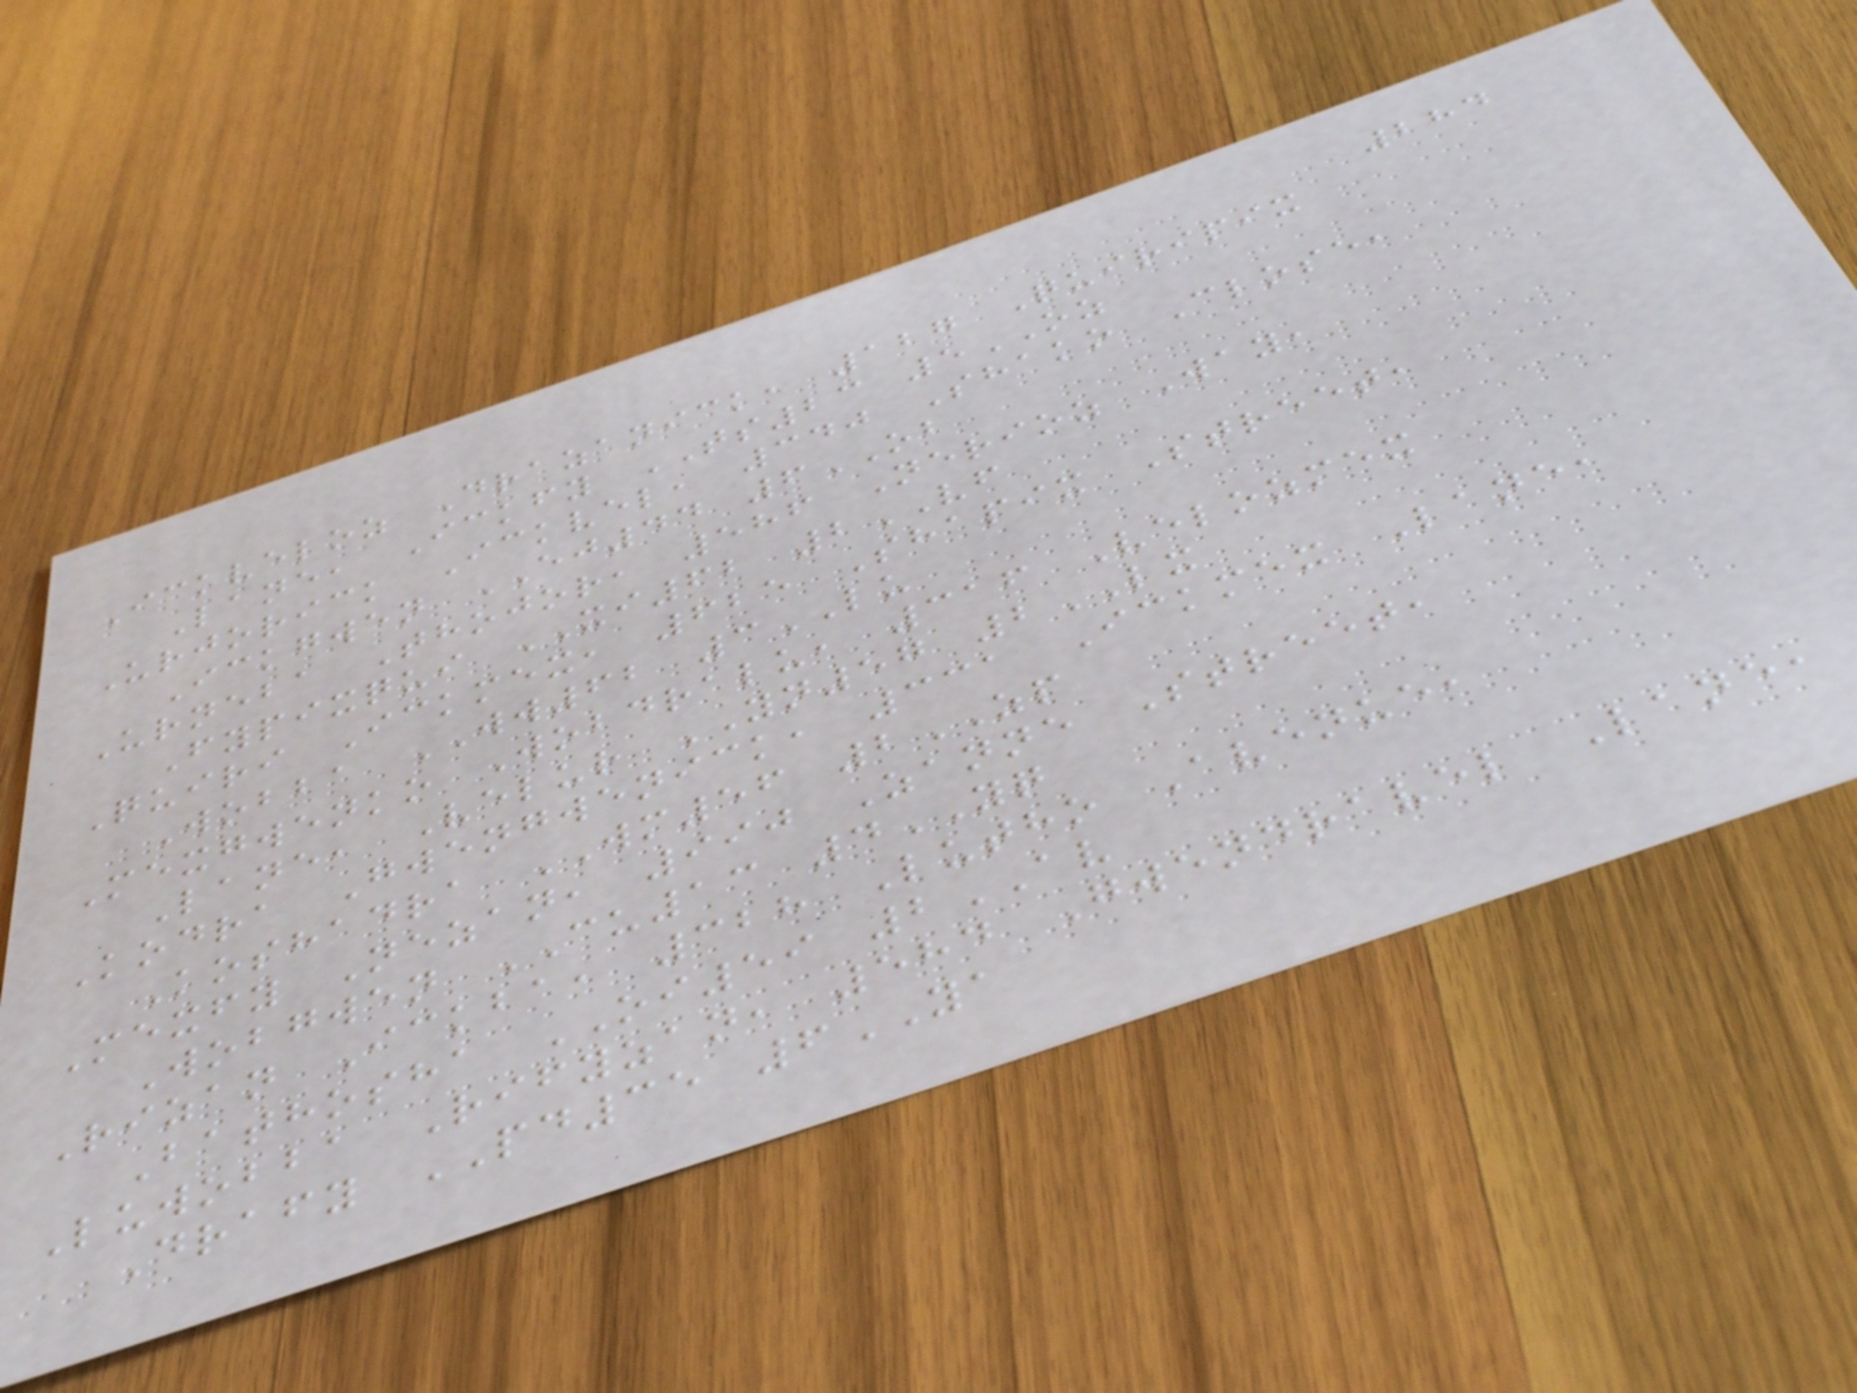284
Ickveloz Drazanick, 127 Quiripix
Lane, Ickfy TS23 5OZ
Urjorick Ickvel, 340 Shako Close,
Ickgwen EJ44 6OB
Urneba Thojor, 586 Nerioz Way,
Fypixqui XI62 2VF
Quiri Ickmex, 625 Shapix Street,
Wobba WW62 3LU
Mexgwenko Wobdralu, 316 Velozmex
Lane, Velur YN57 2LX
Kodra Gwengwenick, 331 Ickmex Lane,
Koshadra WM56 2ZP
Mexfy Nezan, 990 Zanne Street,
Wobgwen CU13 4YQ
Rizan Ickba, 328 Lutho Avenue,
Bathosha OI59 2AV
Luwobba Rifyzan, 584 Gwendravel Lane,
Drafy PD35 6YA
